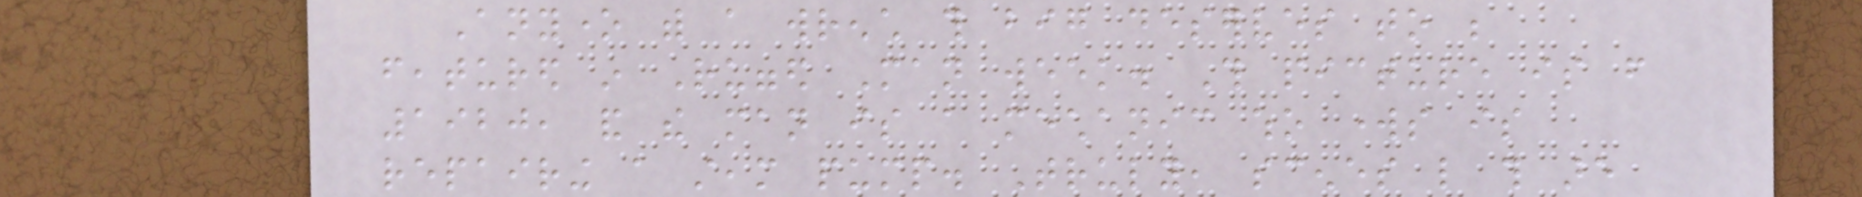Anyone with a wrench this big deserves to be
featured in Rugged Man week. This picture is from
1920, and the man is a mechanic who works is
repairing a steam pump. Truly, scenes like this are
